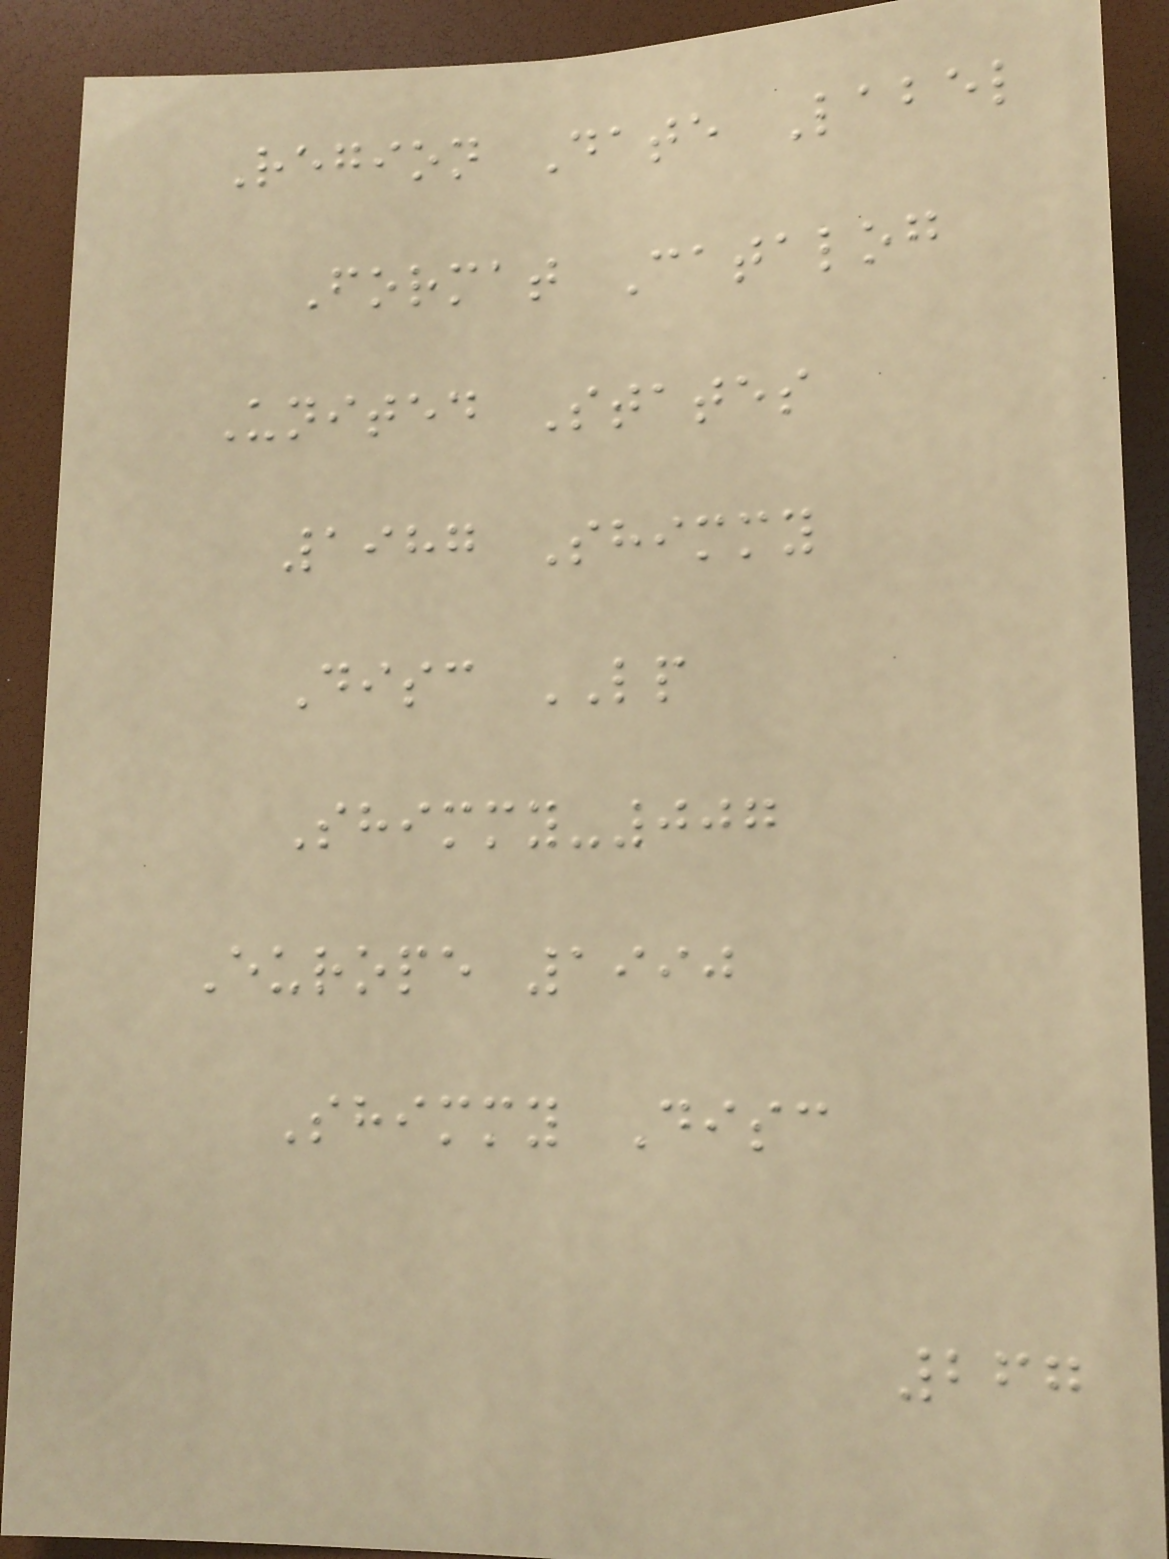Region Date Label
Format Catalog
United States
1987 Shimmy
Disc LP
Shimmy-007
Europe 1990
Shimmy Disc
267
